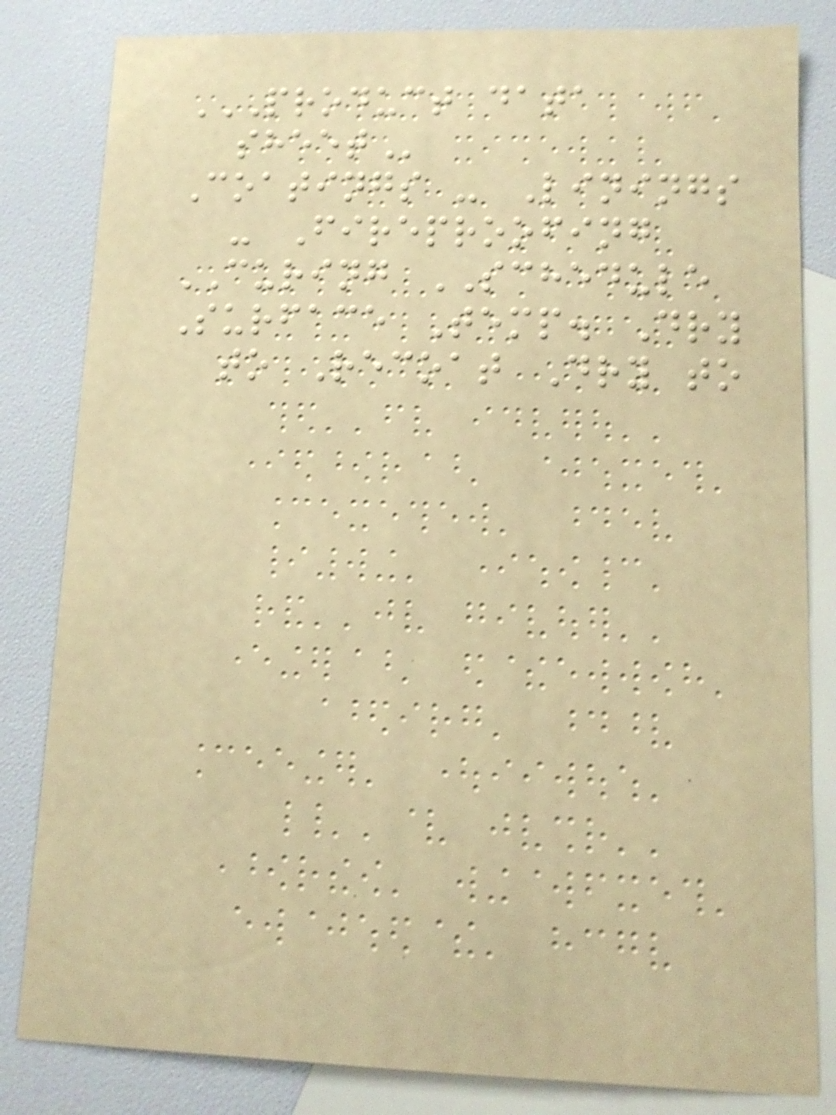PRODUCT DATA
SHEET
Coatings - Linings
- Fireproofing
CURING SCHEDULE
Surface Temp. Dry
to Recoat Dry to
